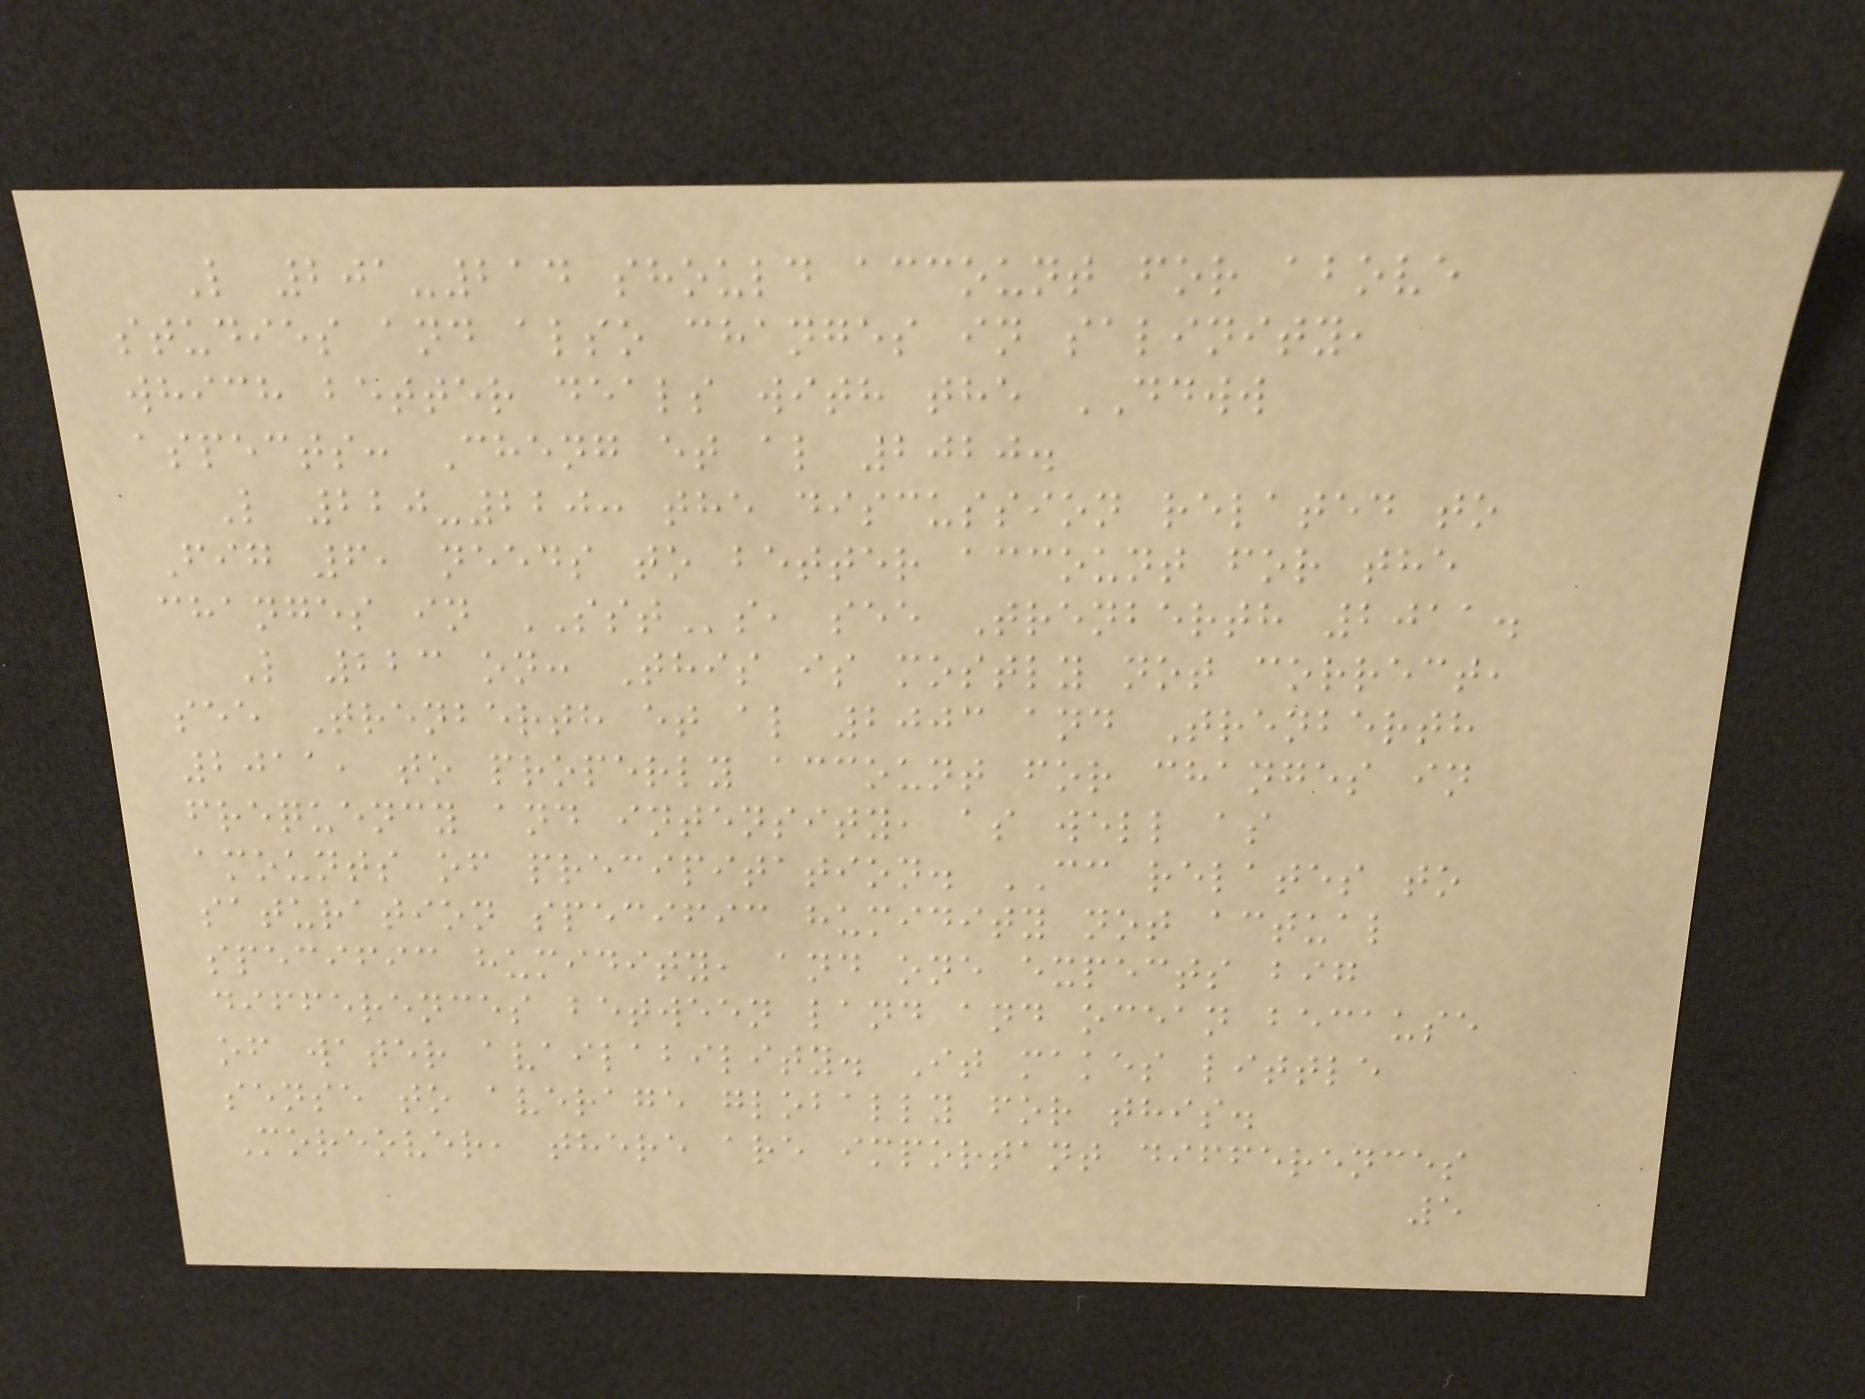L 201-214 should account for above
studies and also changes in salinity,
which better deals with the DDWW
aspects: Cheng et al 2020.
L 220-220: the discussion related to
Fig 6, needs to better account for the
changes in SSTs, see Trenberth 2011.
L 223 on: This is mostly not correct,
see Trenberth et al 2003 and Trenberth
2011, to properly account for changes in
frequency and intensity, as well as
amounts of precipitation. CC relates to
saturation specific humidity not actual
specific humidity, and one expects big
differences between land and ocean because
of water availability. It makes little
sense to average globally for this.
Moreover, there are important differences
5
